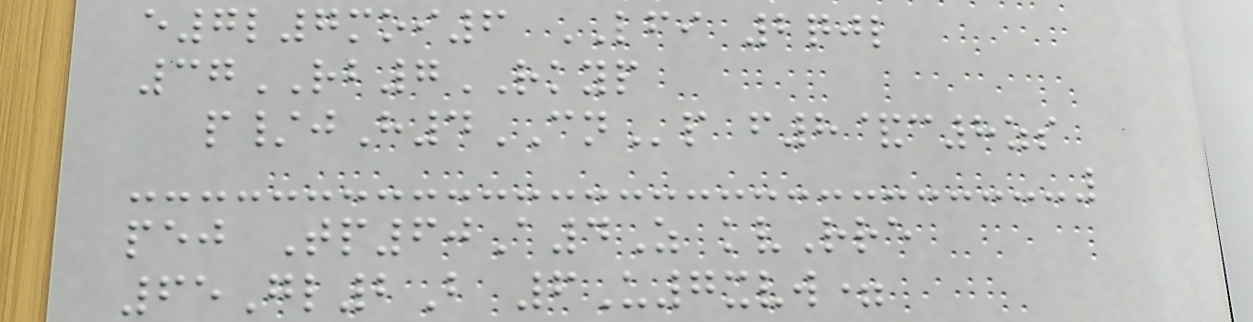e7l7moi6 LFI 2qjl
37RB7RKYP
p/jH4CNp f8&c8zs
pej Tp60A4Z kvRre
65Gl2B 6U7xvw=
